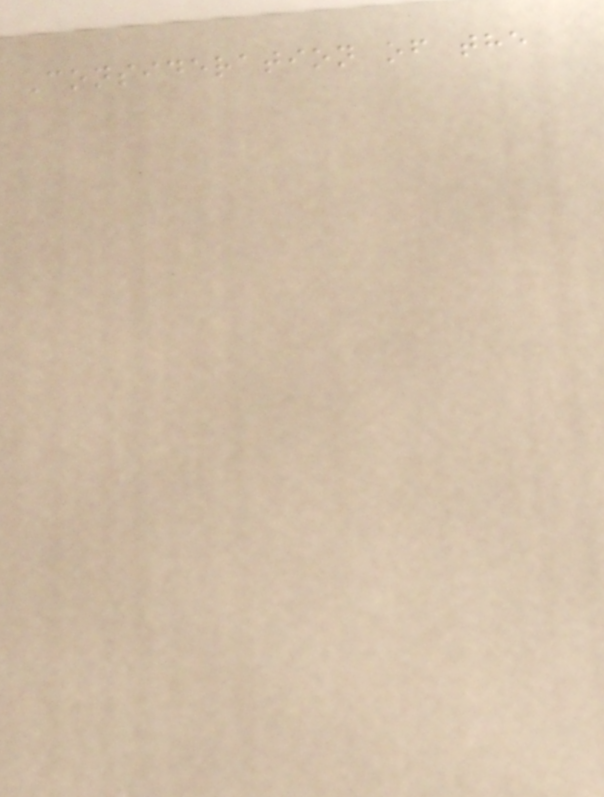Consideration of the
